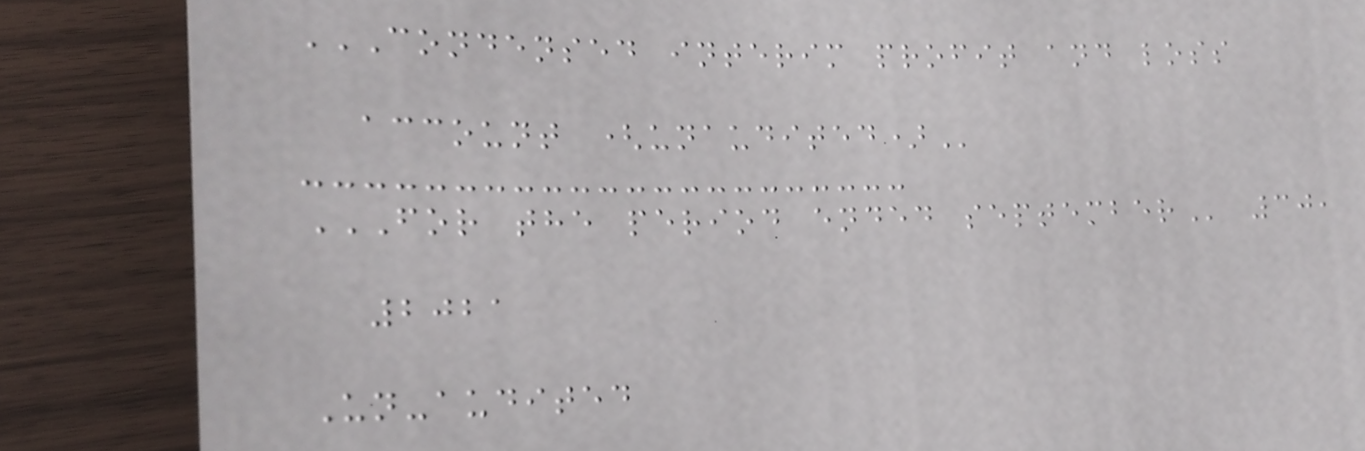CONDENSED INTERIM PROFIT AND LOSS
ACCOUNT (UNAUDITED)
FOR THE PERIOD ENDED SEPTEMBER 30,
2021
Un-audited
